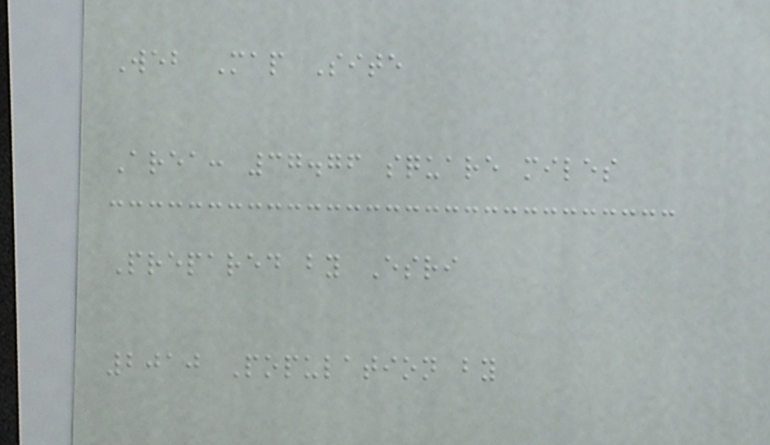Web Map Site
Area: 37.76 square miles
Prepared by Esri
2010 Population by
